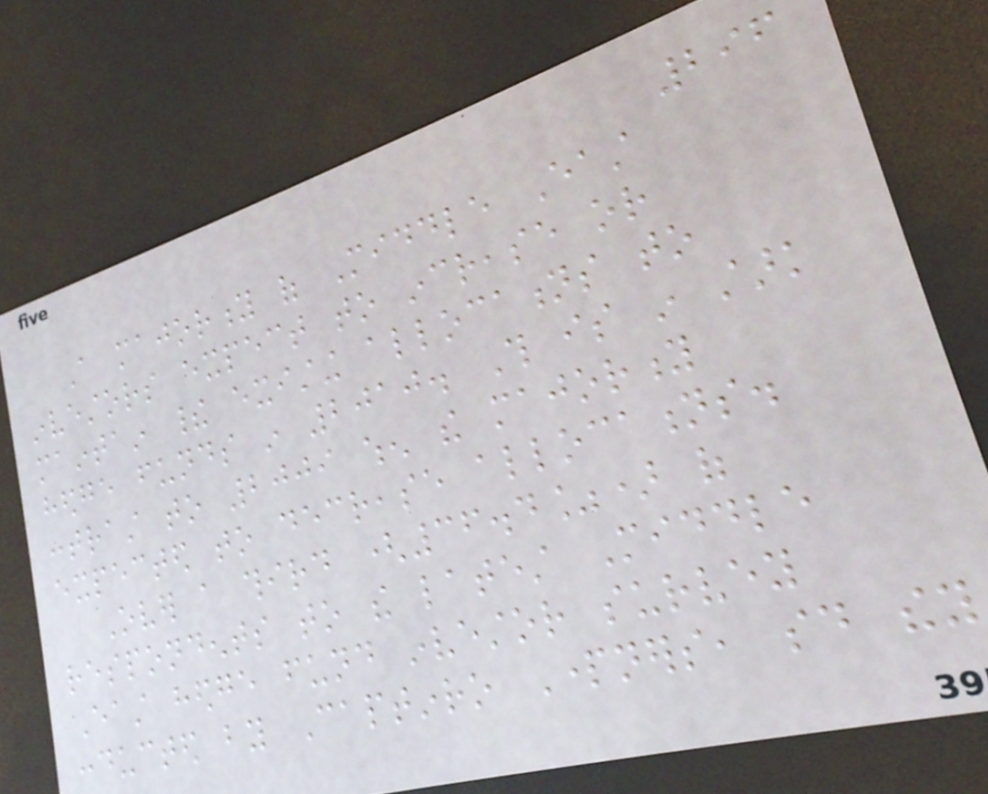296
A majority of Middle East
investors expect to increase or
maintain their existing allocations to
hedge funds in 2010. This is in stark
contrast to 2009 when the majority
expected to decrease allocations.
Over a third (36.4%) of
respondents to the latest Middle
East hedge fund investor survey
conducted by Captinro Partners, said they
